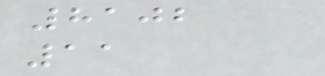8102
11
